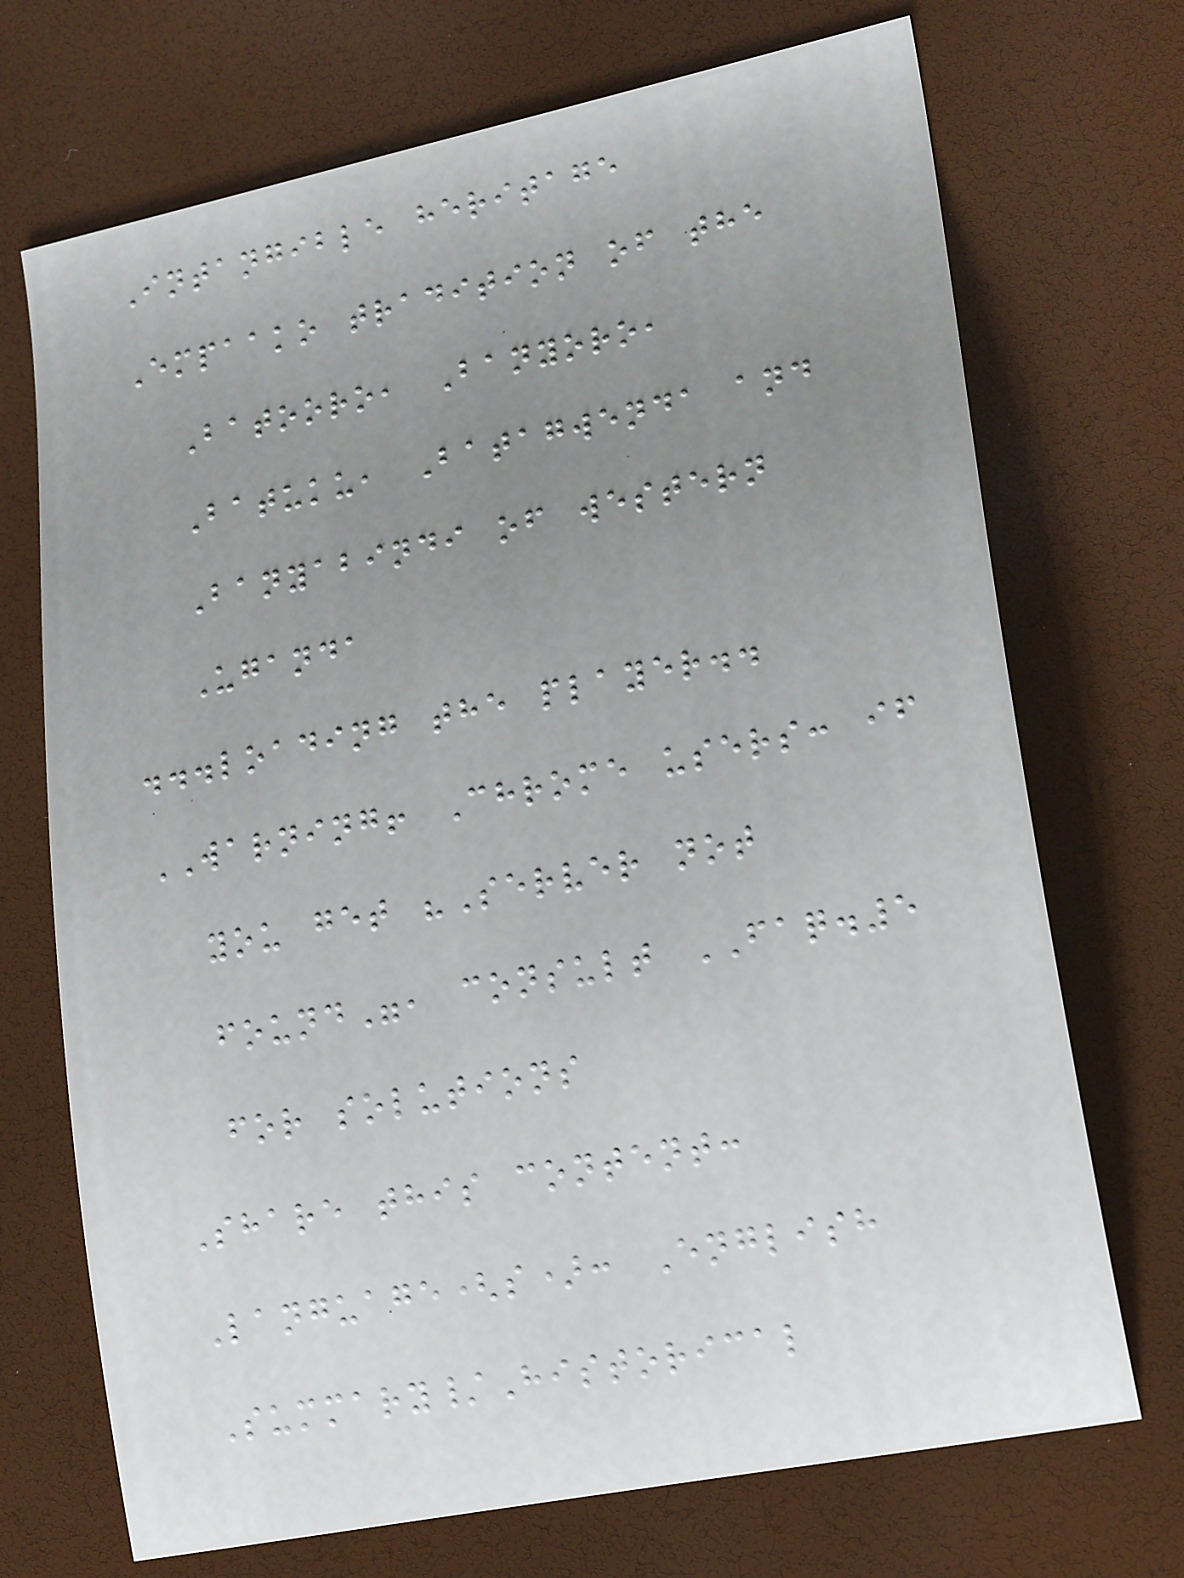Intangible heritage
Empaako tradition of the
Batooro, Banyoro,
Batuku, Batagwenda and
Banyabindi of western
Uganda
...loading the player..
WARNING! Chrome users: if
you get "Server not
found", consult FAQ.5
for solutions
Share this content:
Language(s): English
Summary/Historical
